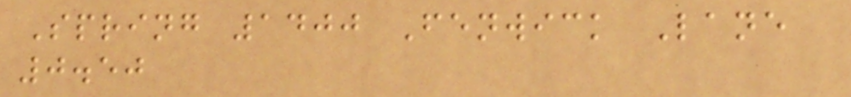Spring 1400 Fenwick Lane
0.50
